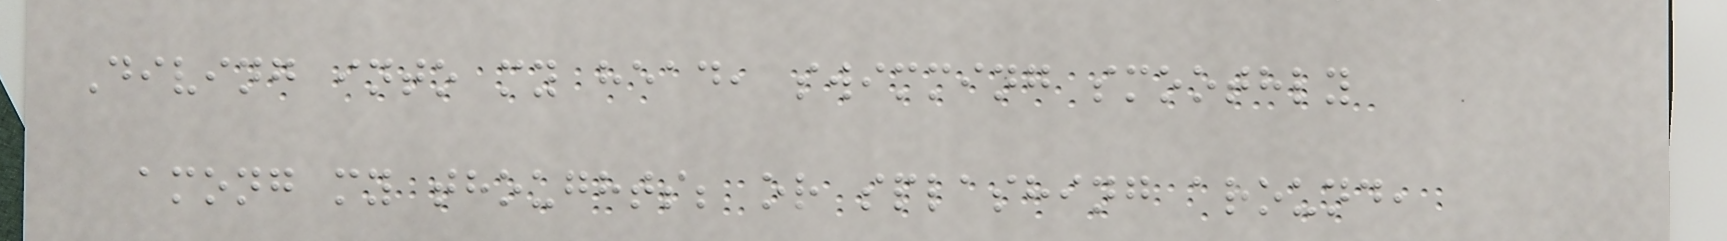Diving into my head, swimming smoothly
among my thoughts; or splashing around,
